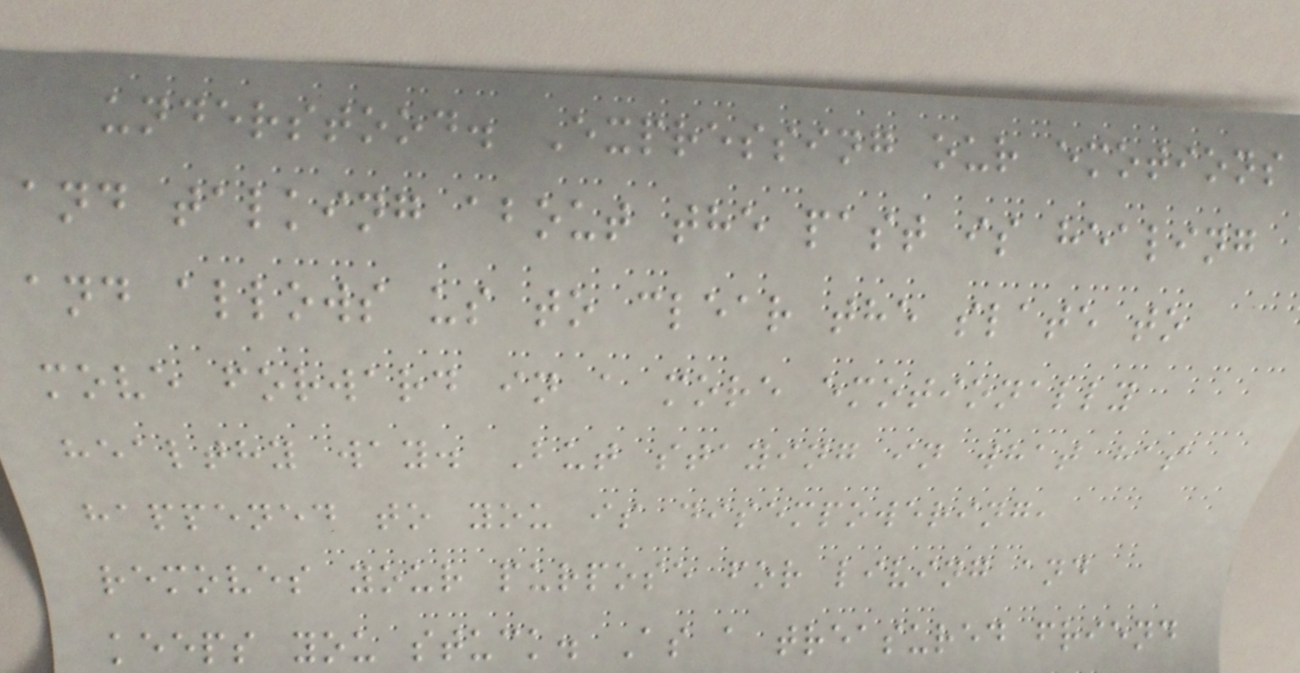understood. Expressing our emotions
and talking about the past is healing
and allows us to clear the slate to
move forward in a more emotionally
healthy way. But staying in what has
happened to you is disempowering,
removes your purpose for living and
keeps you stuck. As a treasured friend
